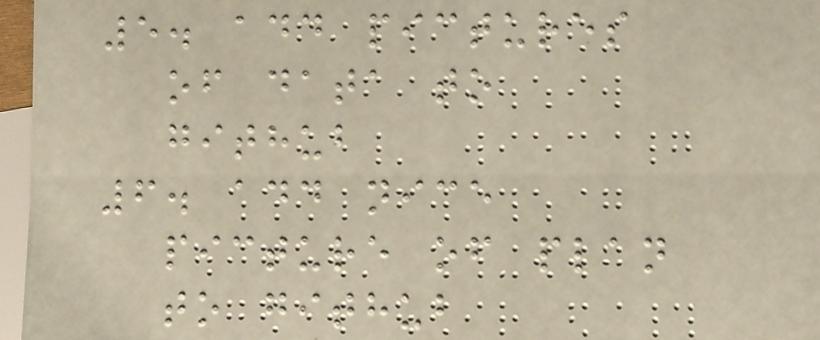5. add pictures
of data to
github
6. add nice
picture of plan
to github
